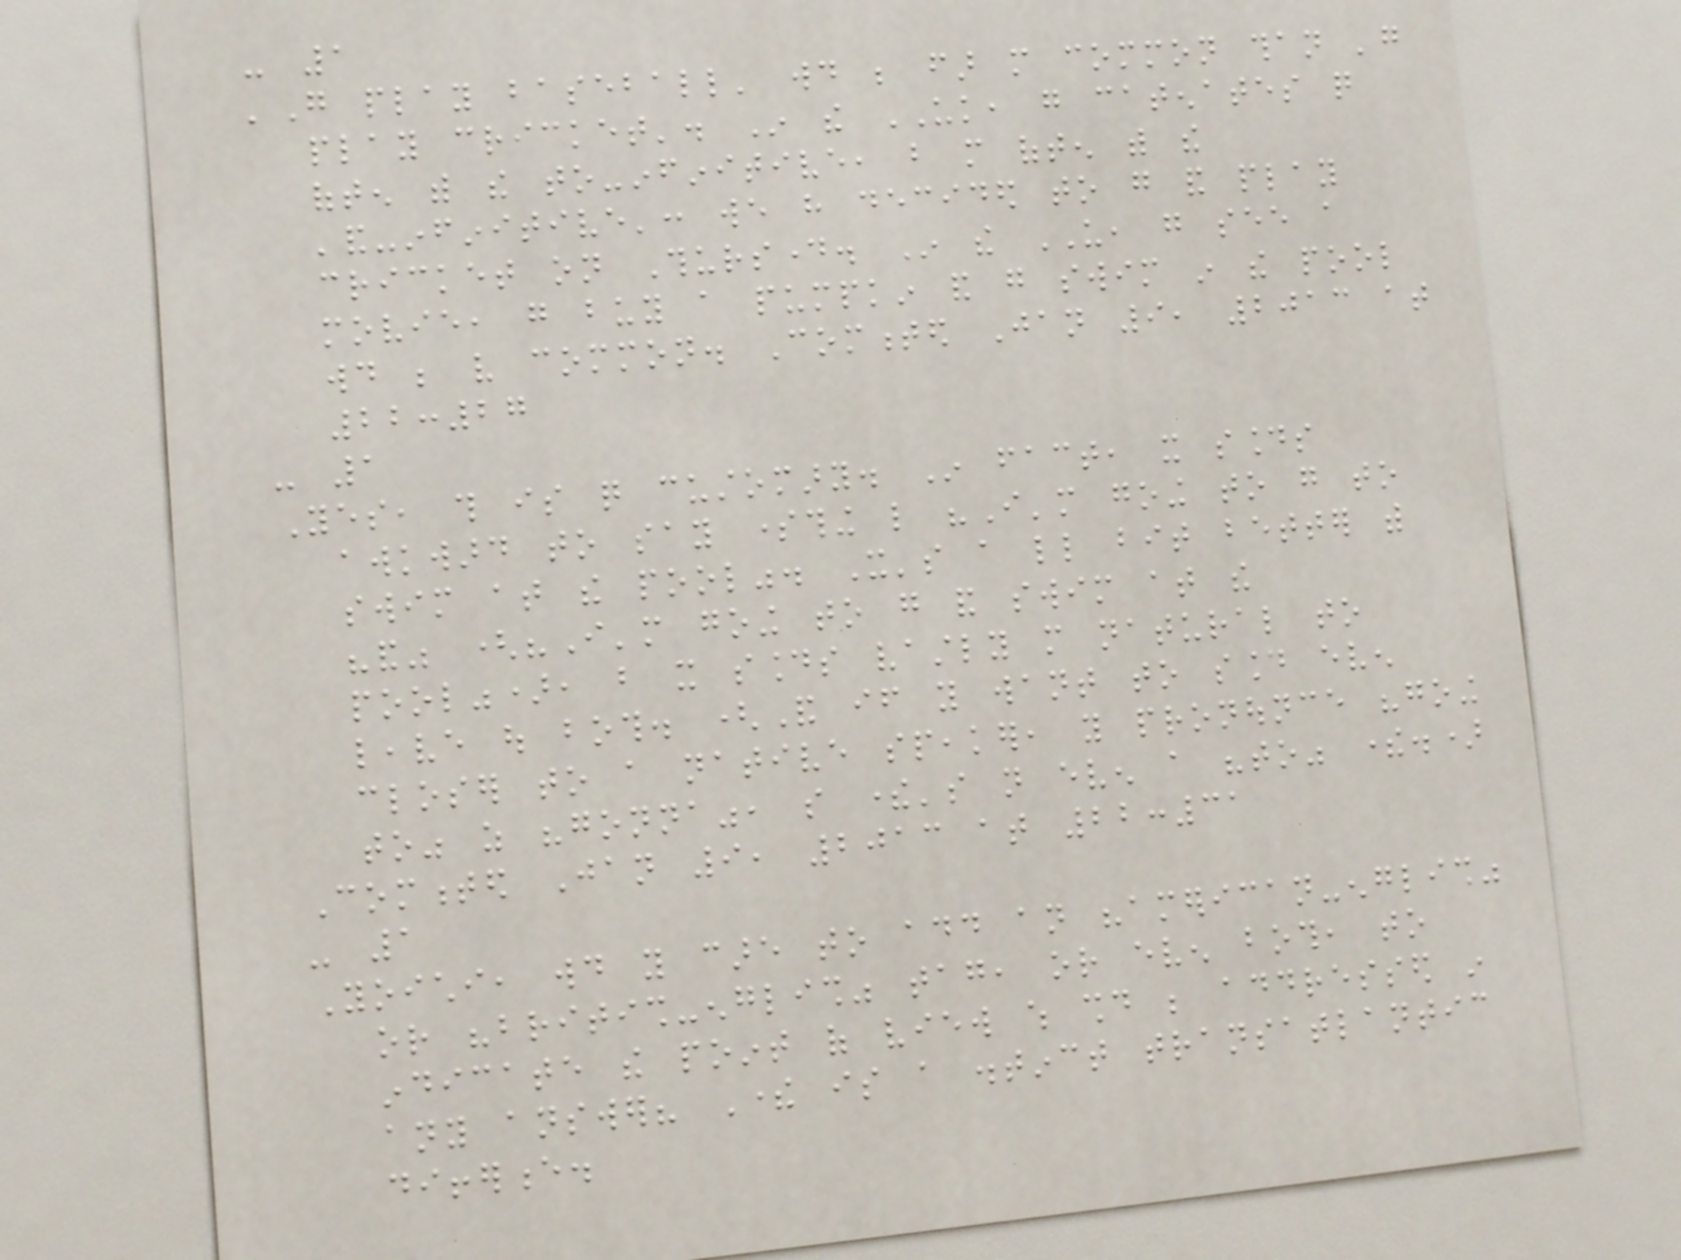- 1
'Go play baseball' would be far more common than 'go
play cricket'. In the UK, go catenates quite
often with the to-infinitive, but more often with the
'and-infinitive': we have decided to go and play
cricket on Thursday. In the US, go see a
movie, go buy a pumpkin and go swim in the pool
would be very common. Commented Jan 9, 2013 at
22:27
- 1
Yes, this is quite customary. In fact, it sounds
awkward to say something like "I'm going to go to
swim at the pool". It's a little bit better with
"and" ("I'm going to go and swim at the
pool"), but it sounds vastly more natural to
leave out both. (And if you want to sound even
closer to a native speaker, you pronounce "going
to" as "gonna", so there's not even a "to" there.)
Commented Jan 9, 2013 at 22:31
- 1
Yoichi, would you care to add an "american-english"
or "british-english" tag, or even both, to
indicate the point of view which should be addressed in
any answer? There is a distinct transatlantic
difference.
